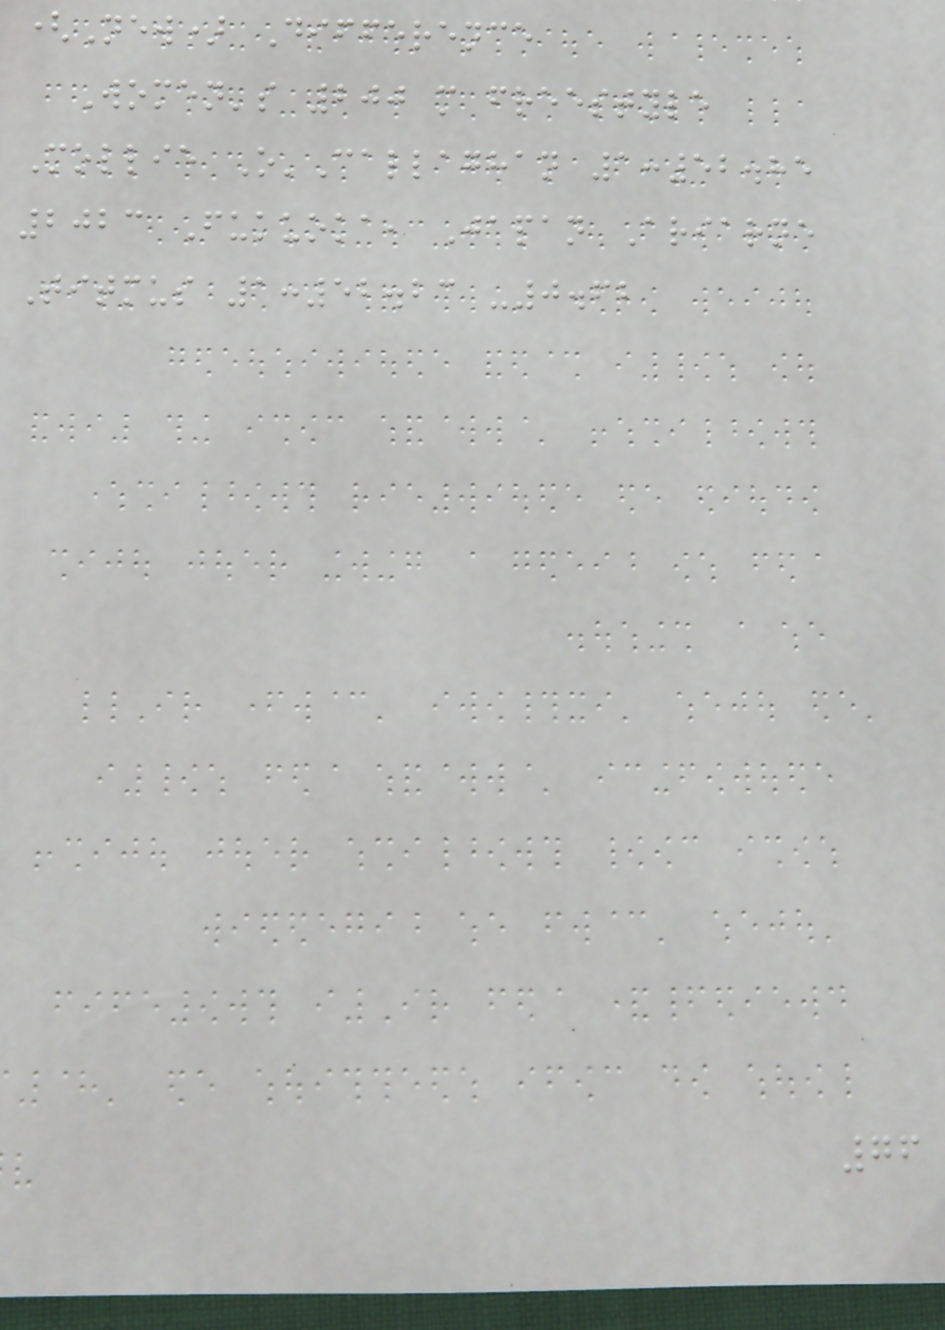(New) Difference
Women's 200 m freestyle
Mollie O'Callaghan 1:52.85
2023 Fukuoka, Japan Ariarne
Titmus 1:52.23 -0.62
76
